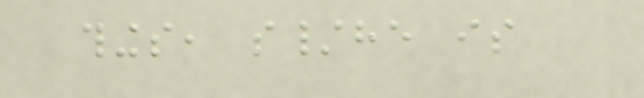things, s/he is
